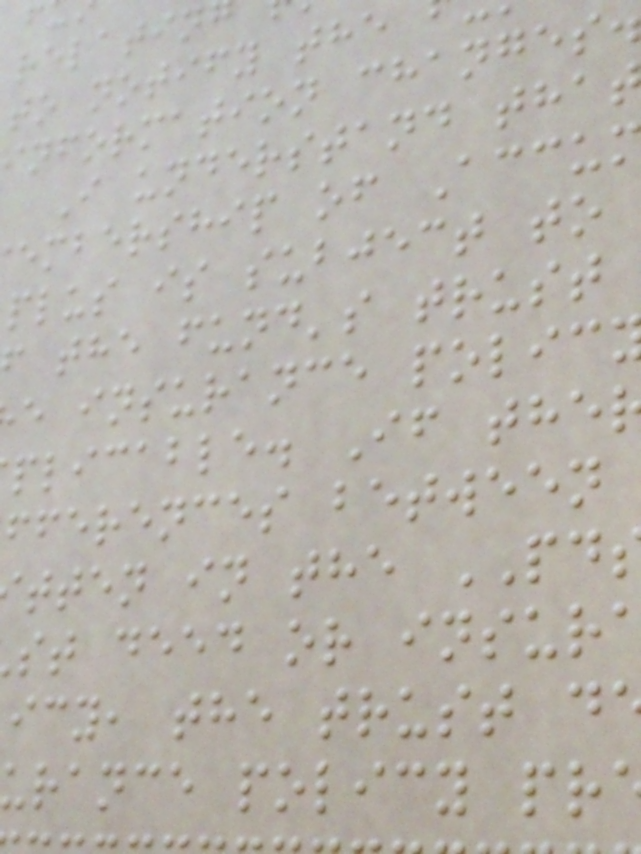to notify the
information changes.
I understand tha
embership of Accu
plus is subject to
the fund's trust
e insurance polic
plicable. If the
fferences between
tten in the PD
st deed or insur
icy, the trust d
rance policy pr
